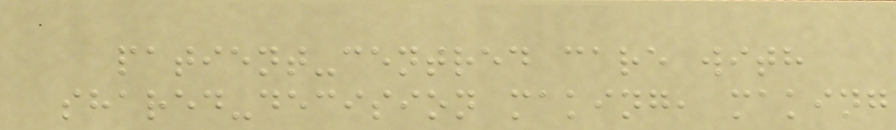patient-centred care with
shared-decision making, making
